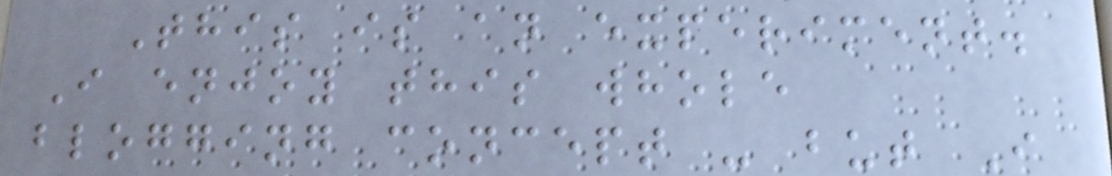This is an experiment.
I enjoy this whole
blogging concept - but I
